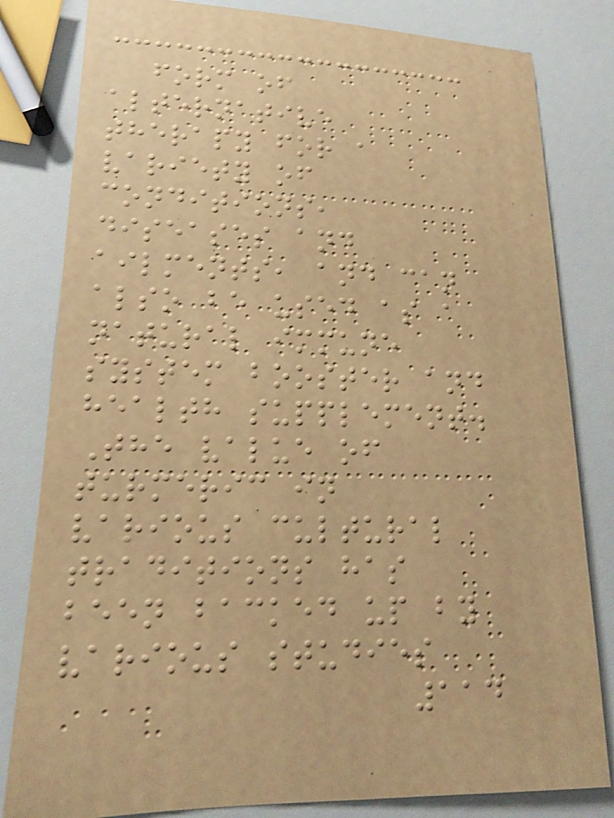form of
alternative
therapy for a
variety of
conditions,
diseases and
ailments, and can
also be used as a
natural immune
system booster and
health supplement.
The value of
turmeric in
various cultural
traditions has
been backed up by
various studies
114
